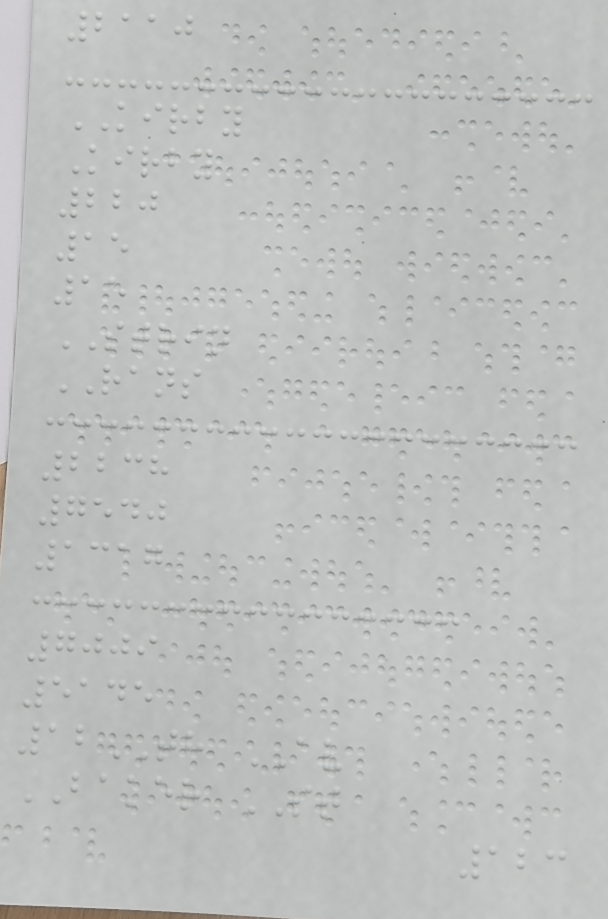2110
KIRBY
Kirby
220
15
15
STRIN
RANS
2238
7540
1317
7009
5145
12TH AV
BAKER ST
123
